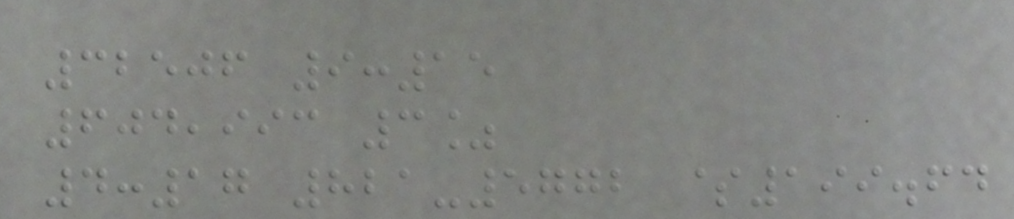32506 9:15
604,993 3%
4:17 821-5772 $199.64
